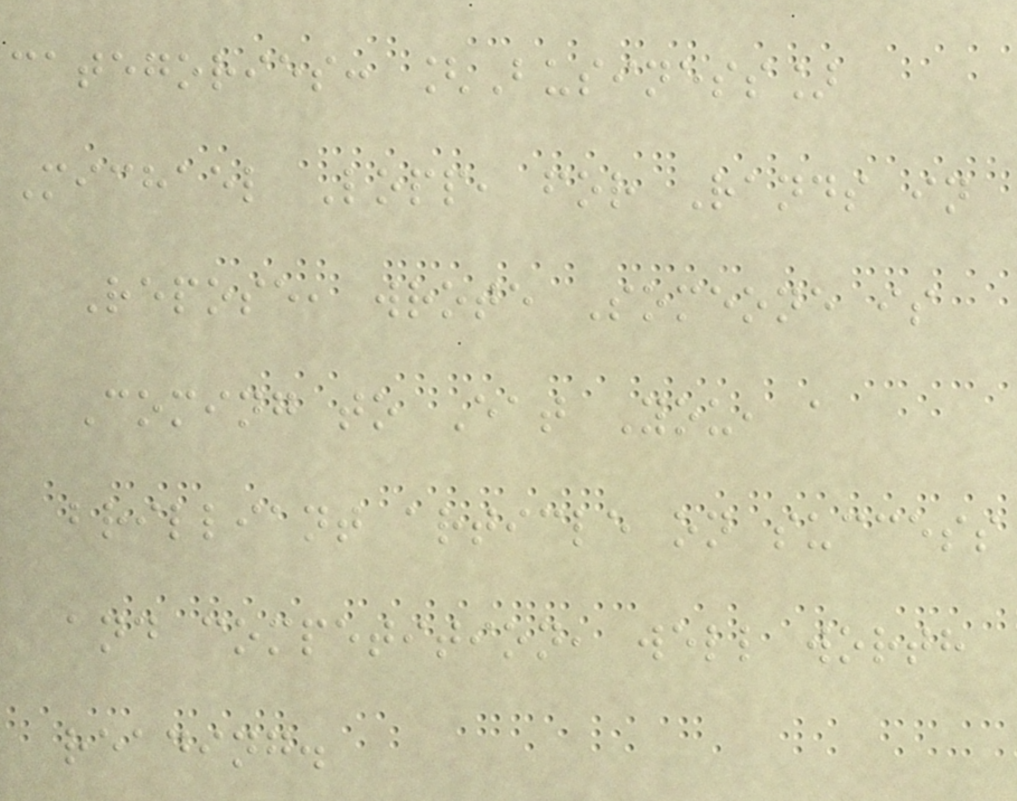categories: [Business]
Michael Lopp, for Rands in
Repose, wrote Someone is
Coming to Eat You, a
brilliant article on success
and competition, well worth
reading.
